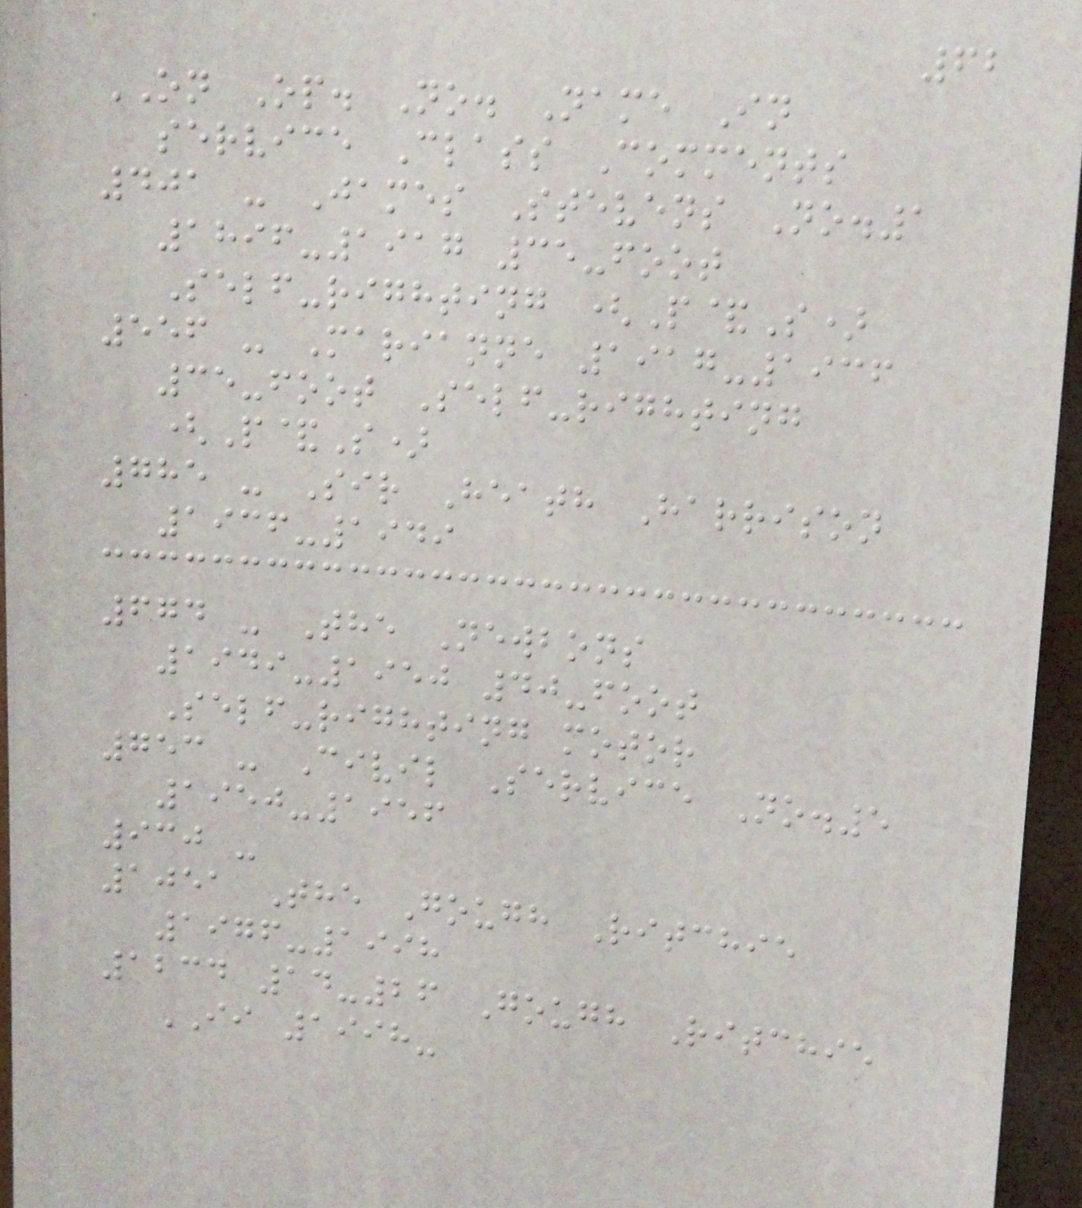62
ON Op. No. Name In
service Class Comments
401 - James Stevens No.1
1896-1917 35-foot
Self-righting (P&S)
556 - Marianne 1917-1936
35-foot Self-righting
(P&S)
785 - Sir Heath Harrison
1936-1949
674 - The Newbons
1949-1950 40-foot
Self-righting motor
753 - Civil Service No.5
1950-1956
930 -
1051 The Gough Ritchie
1976-1998
1234 14-26 Gough Ritchie
II 1998-
